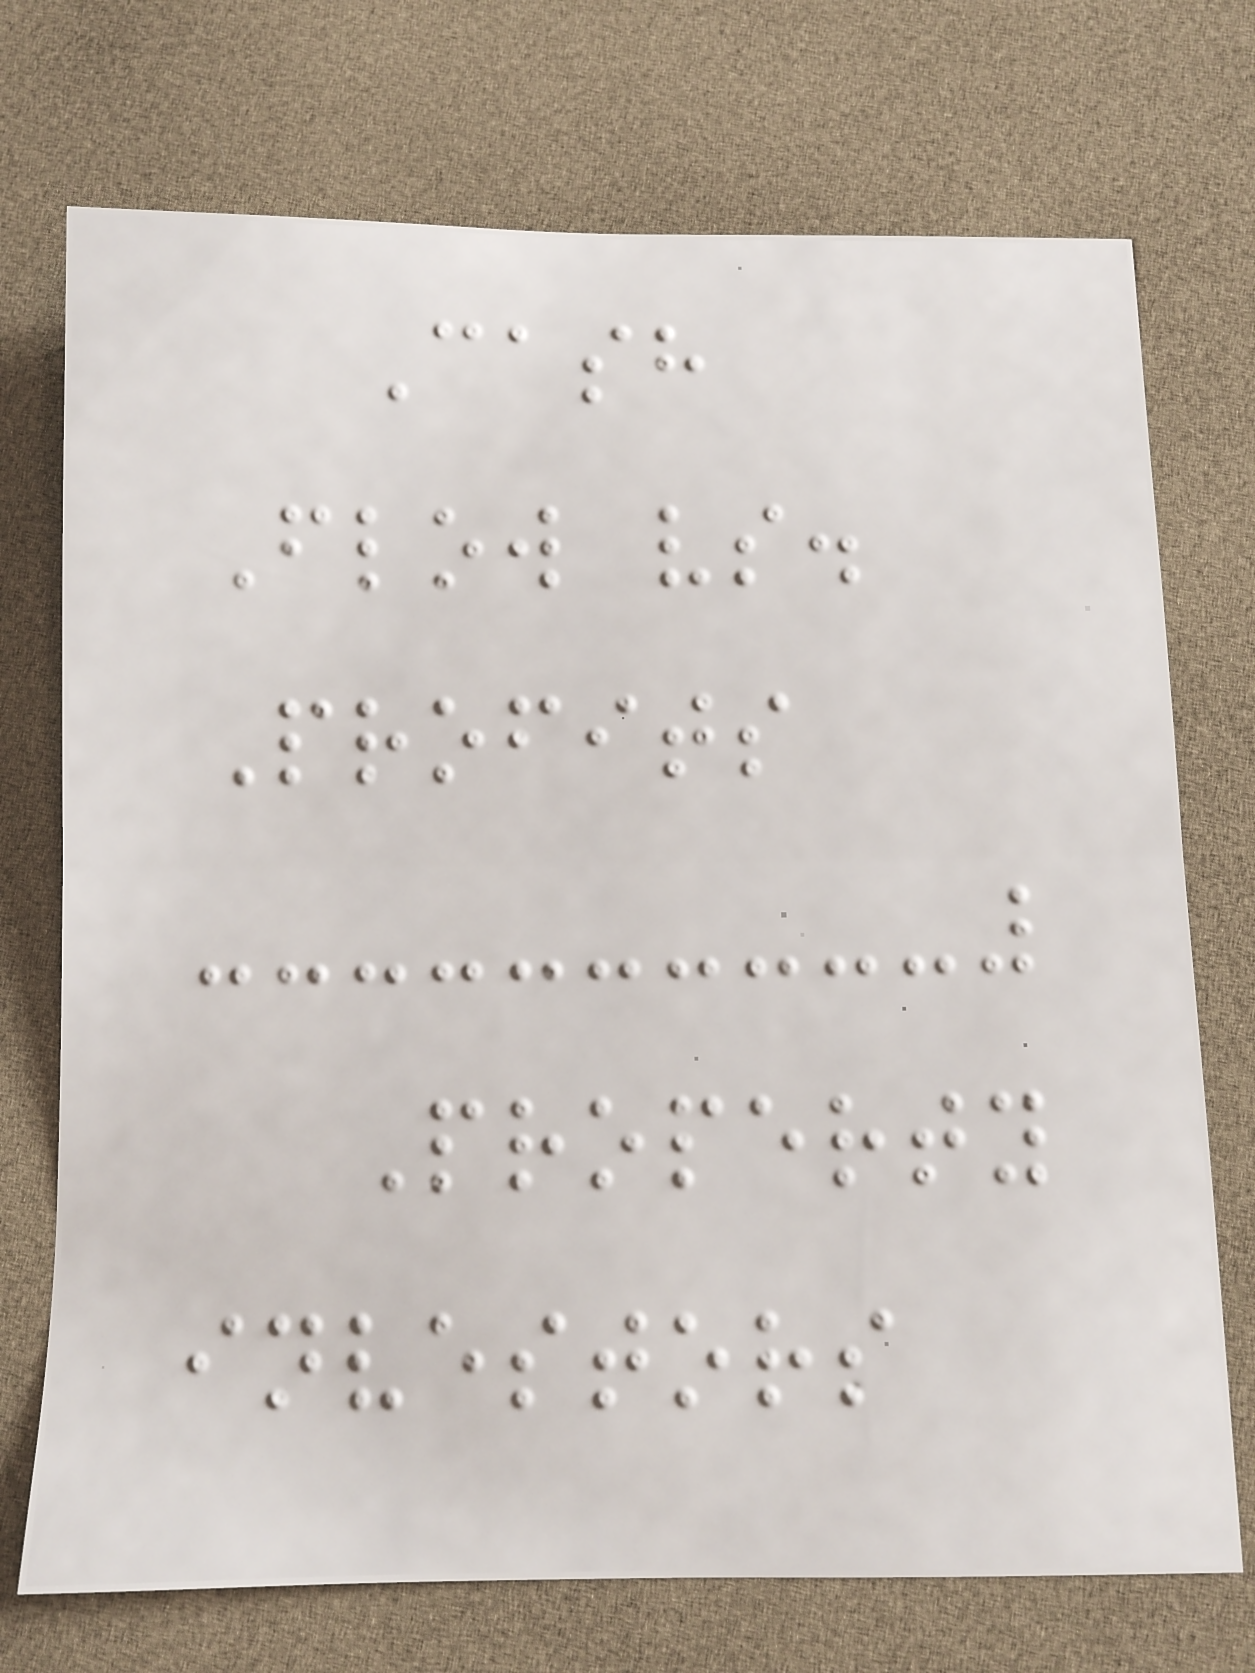Cash
Flow vs.
Profits
Property
investors
